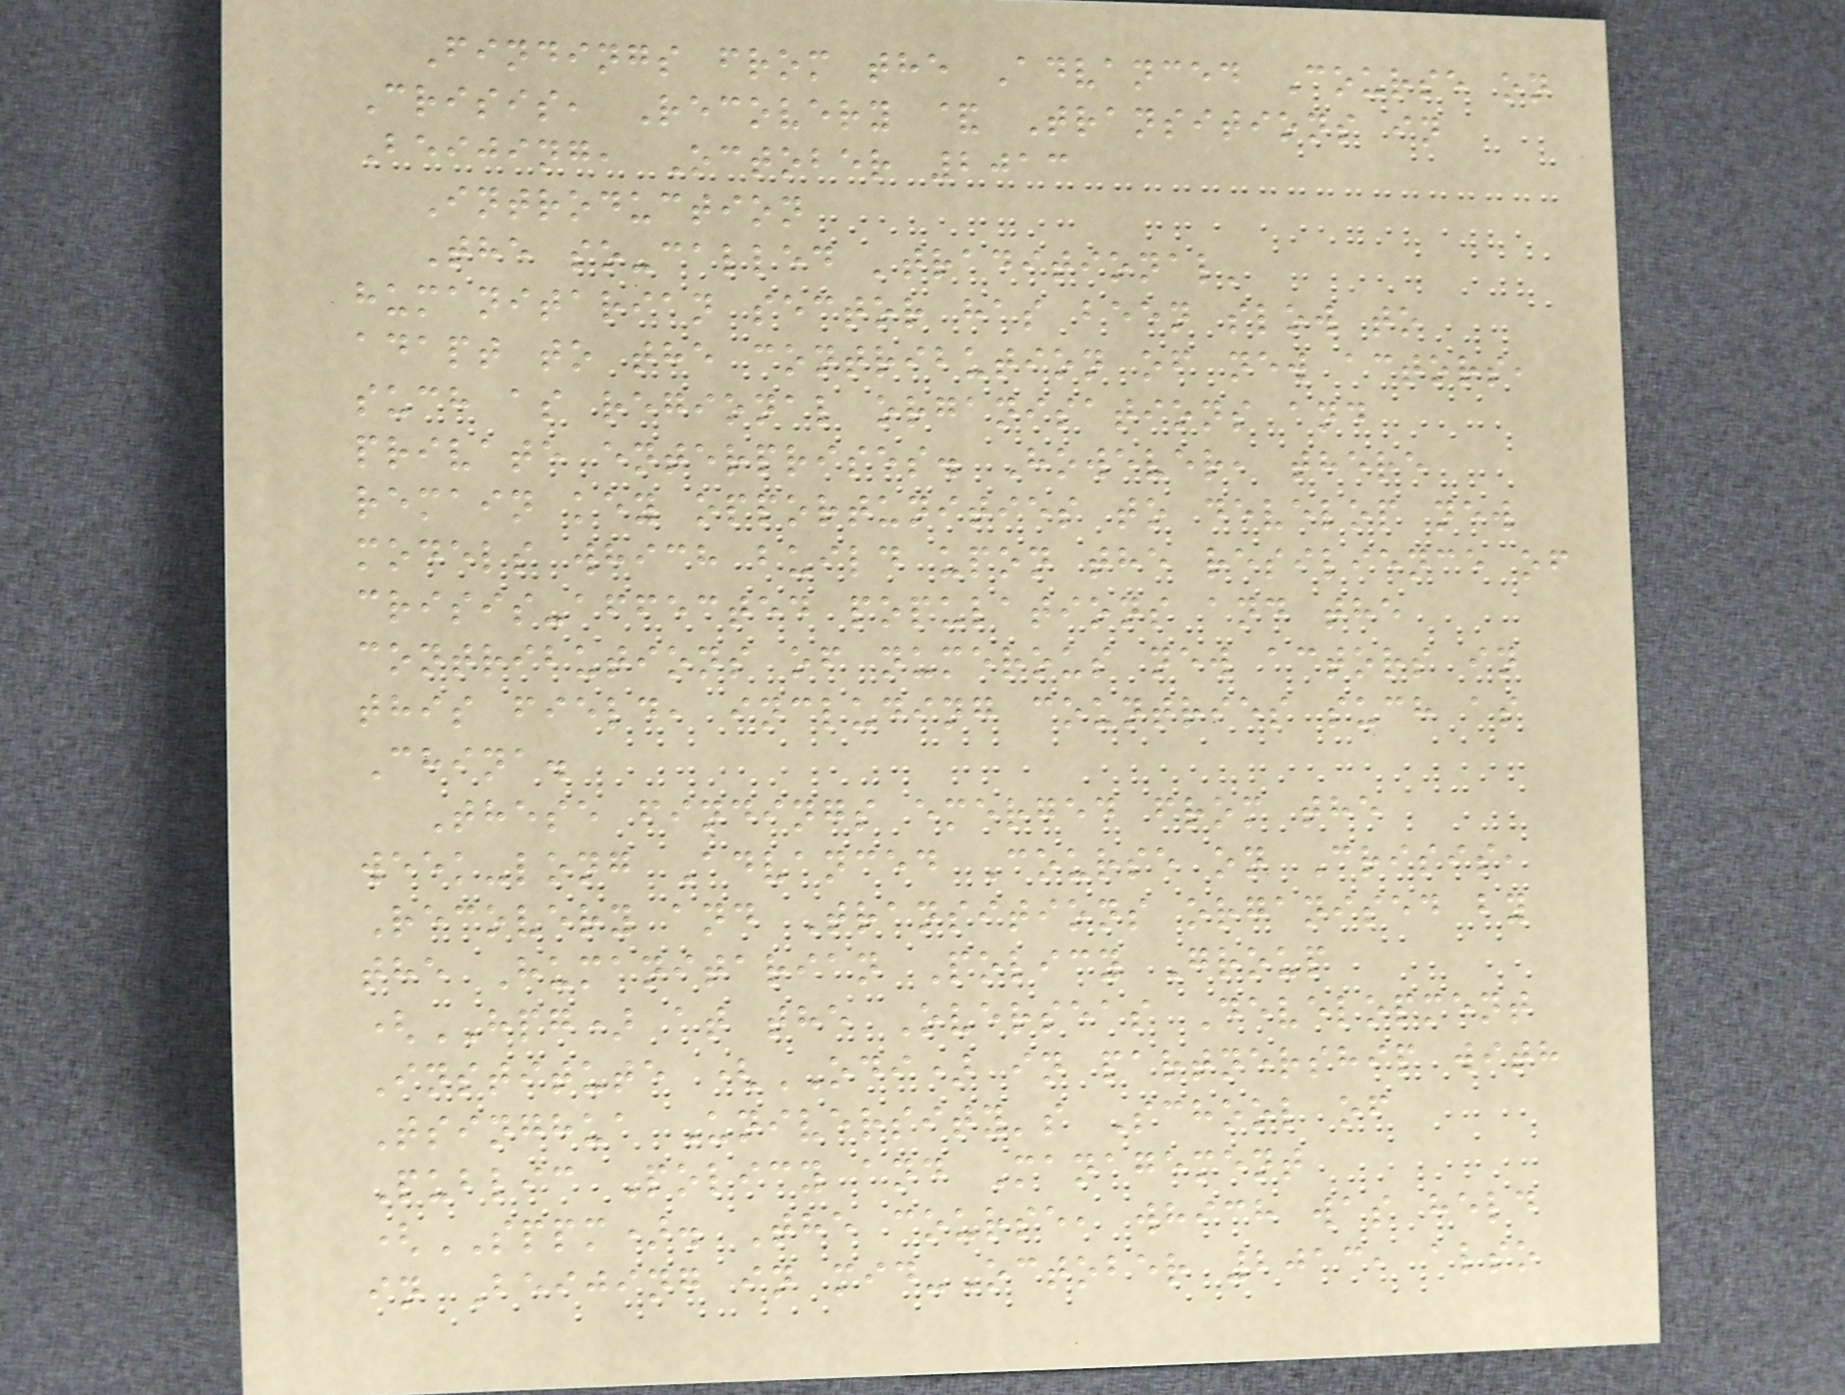Findings from the Advanced Course on
Crisis, Recovery & Transitions in
Beijing, October 2013
Introduction
The so-called 'traditional'
humanitarian sector has been slow to
adapt to the contribution of new actors,
such as regional organisations and
private enterprises. However, there
remain key opportunities to develop new
models which build upon the resilience of
crisis-affected populations and the
contributions of numerous new actors in
this field, including countries such as
China.
These findings emerged from the
week-long Advanced Course on Crisis,
Recovery and Transitions organised by
the Humanitarian Policy Group
(HPG) at the Overseas Development
Institute (ODI) in partnership with
Tsinghua University's School of
Public Policy and Management
(SPPM). The course, which was held
in Beijing in mid-October 2013, also
